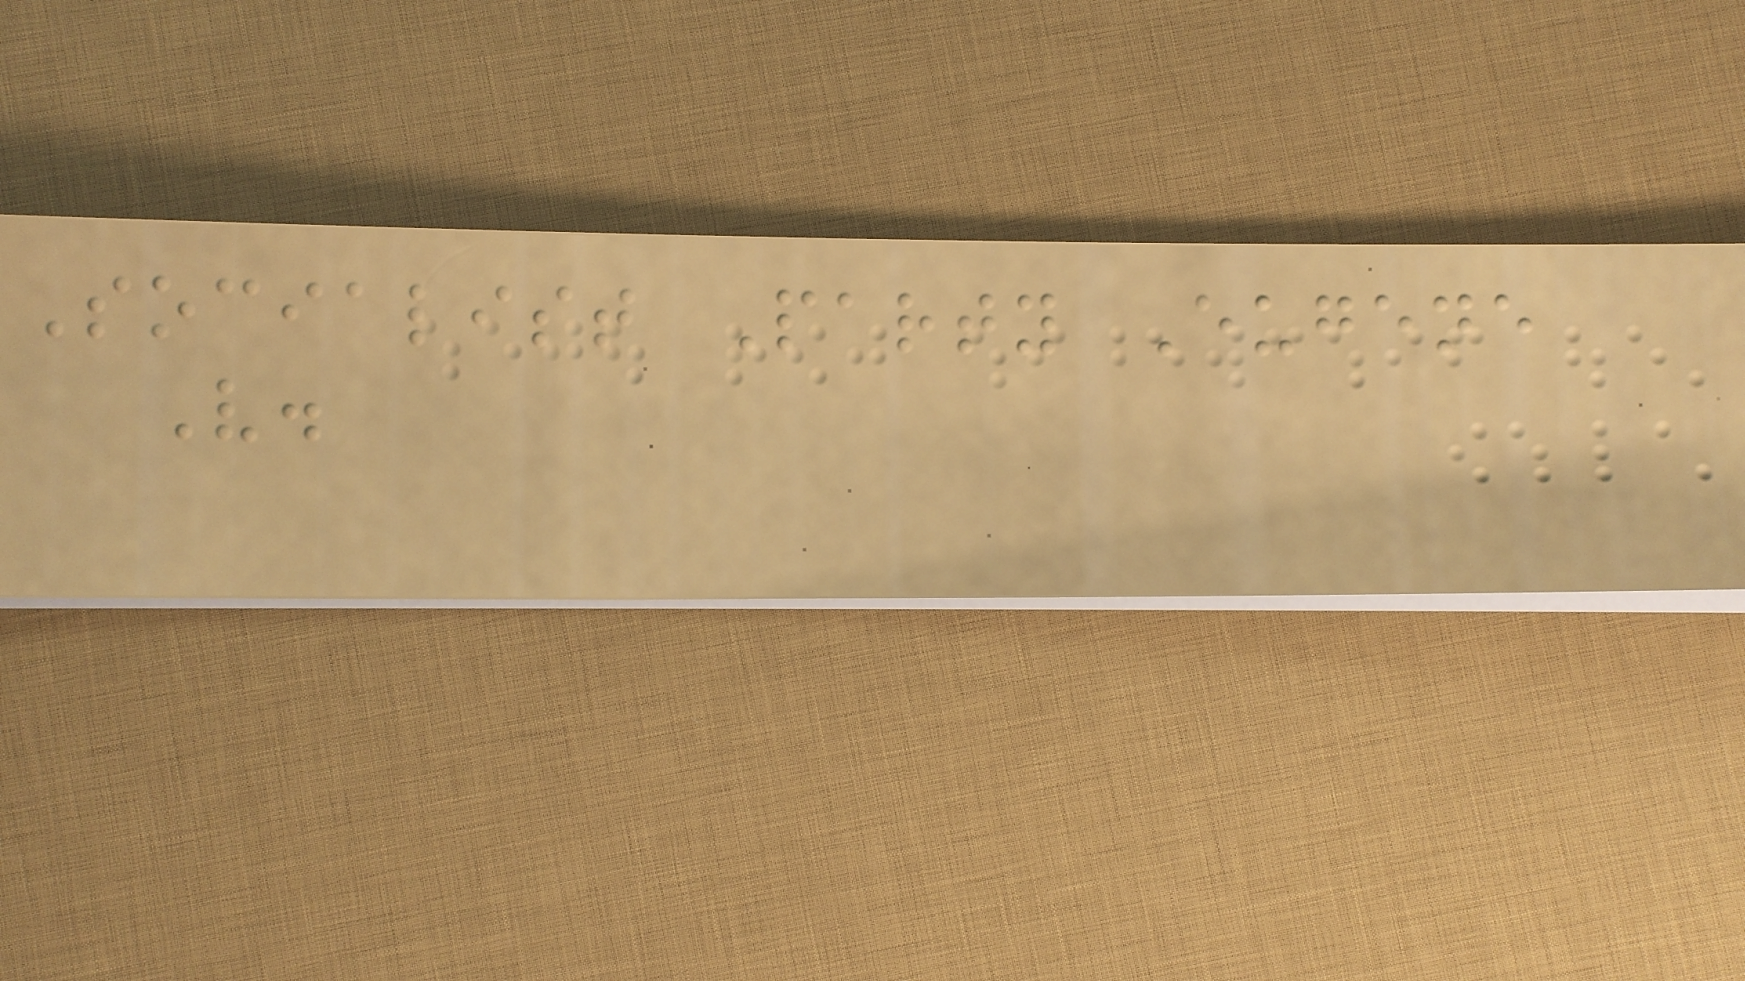Socialist Party Eugene
V.
